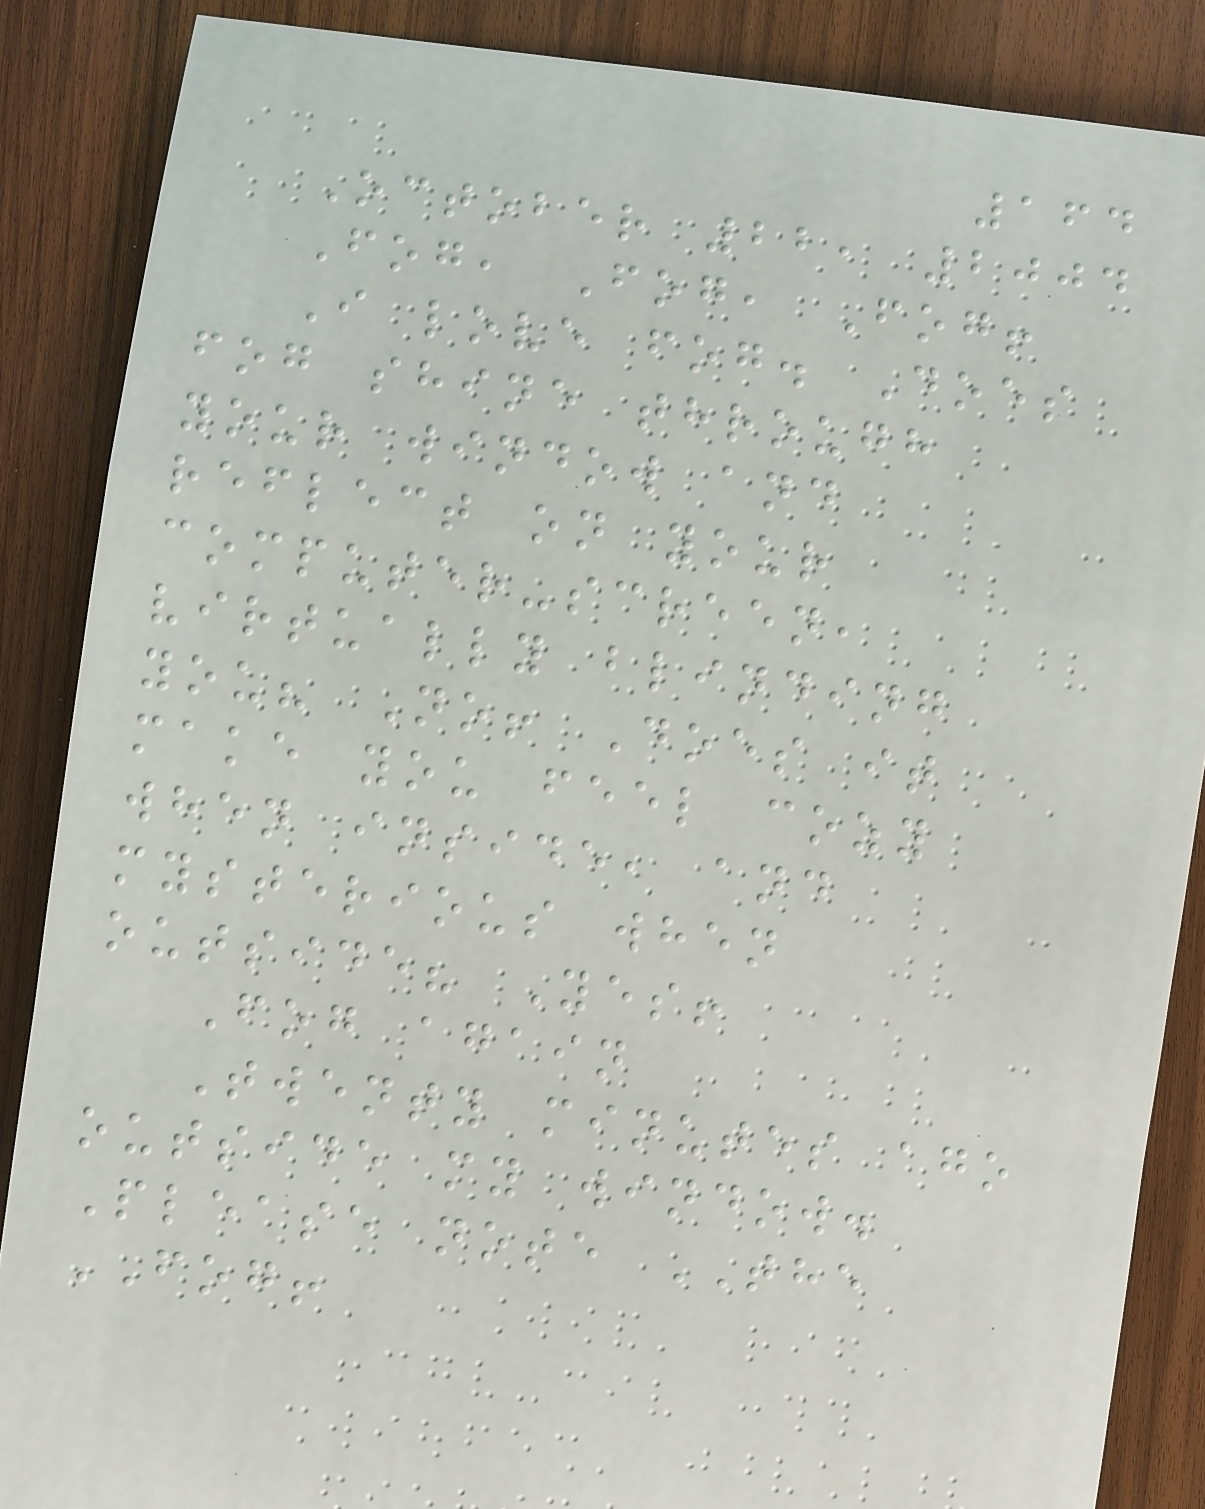164
October 22, 2004
Fog, Fog, Fog!
I love fog. Does
fog shine through
your window and
reflect on your
computer-screen,
virtually blinding
you? No! Does it
make you feel cozy
when inside, and
mysterious when
outside? Yes!
Fog again
Twenty minutes ago
outside my window.
Please note THE
FOG!
